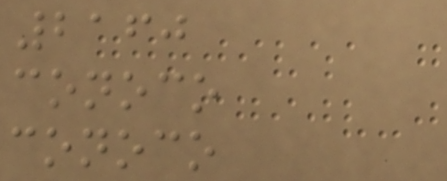2160
conoco
conoco
